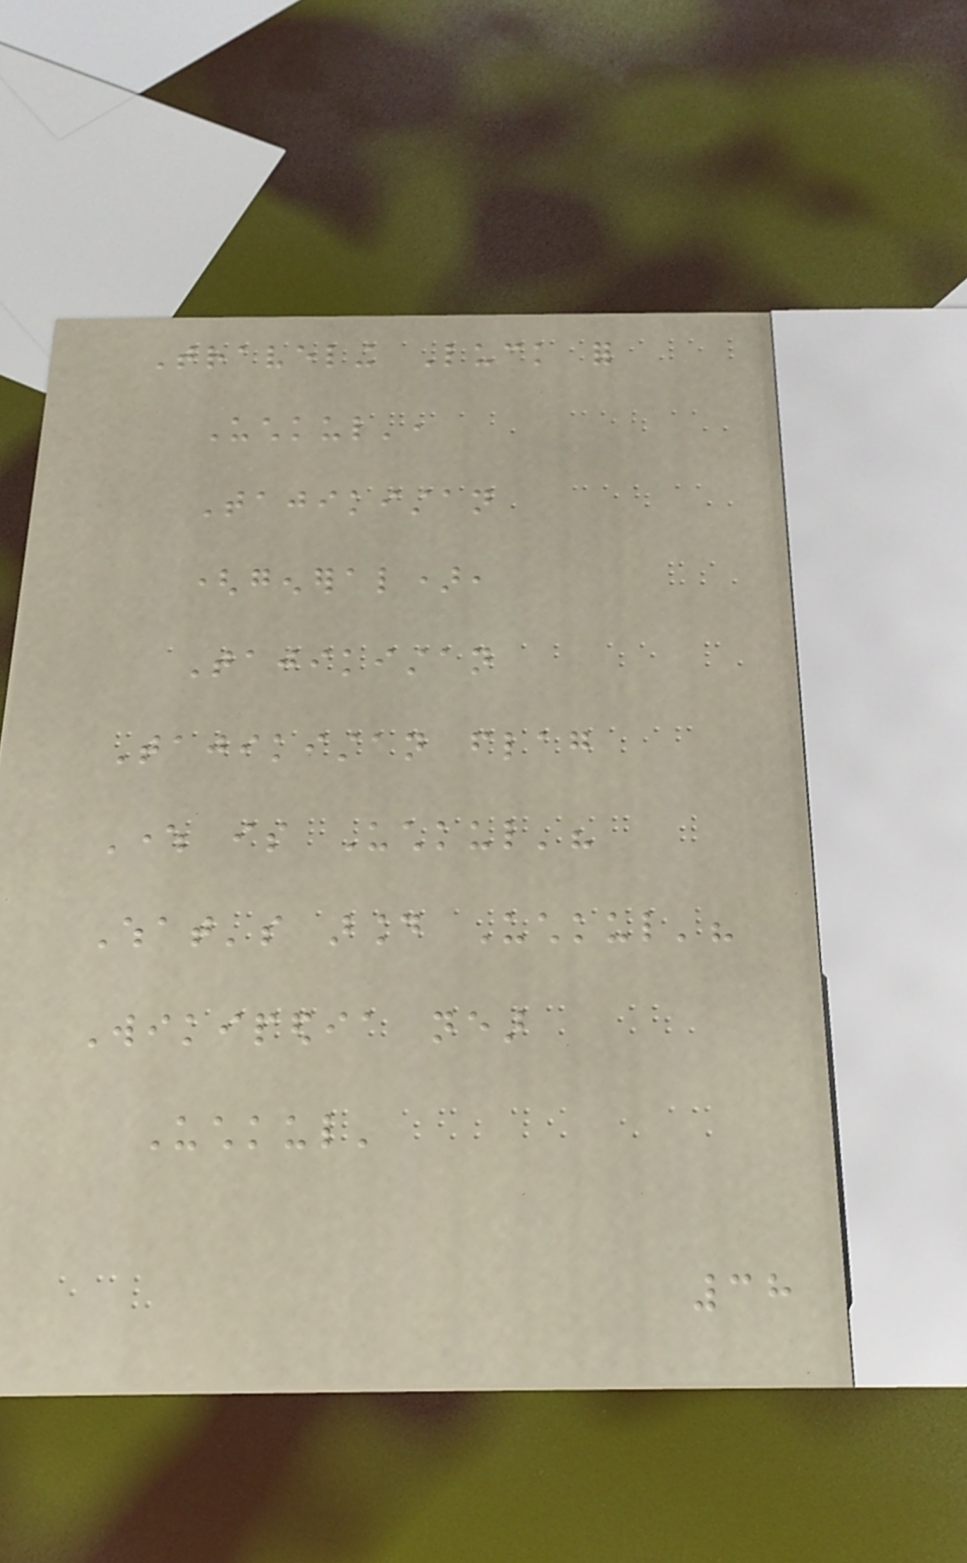Traveling Luck for
Uchkul',
Tajikistan
(general),
Tajikistan
Tajikistan flag
Where is Uchkul'?
What's around Uchkul'?
Wikipedia near
Uchkul'
38
